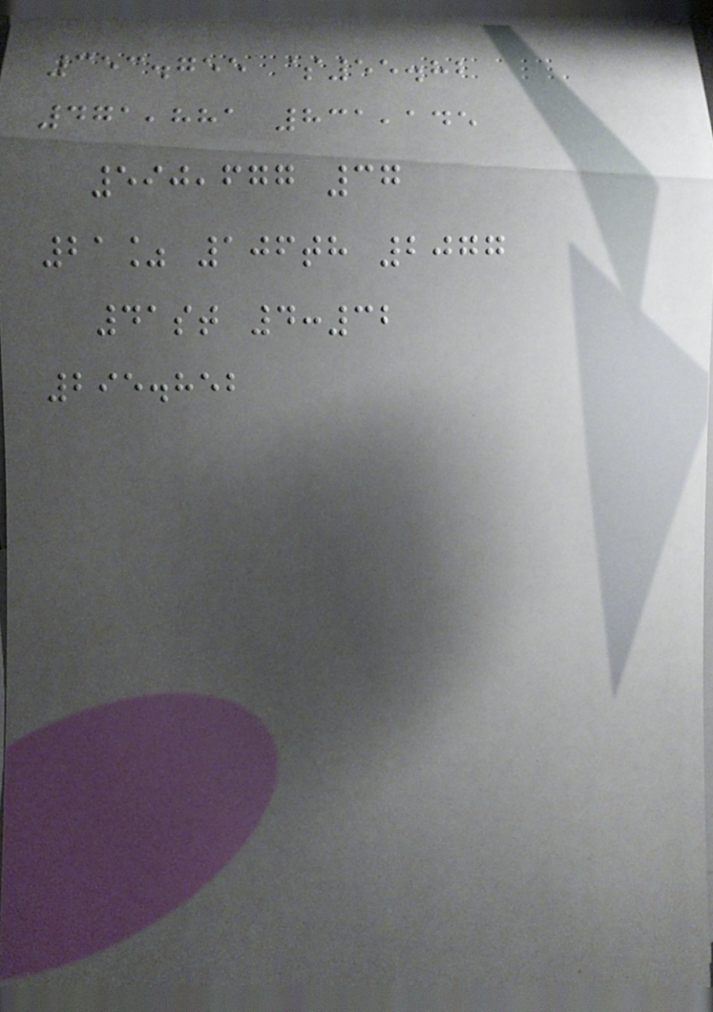353.755 $55.82
471,881 831,145
590,677 37
21% 106th 2077
41st 4:32
295.852
